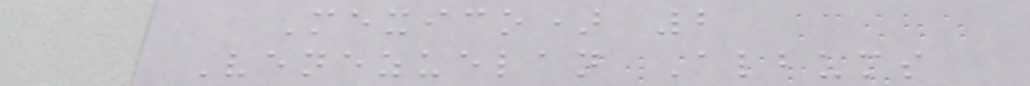Mexico) 2
Venezuelan Albums
